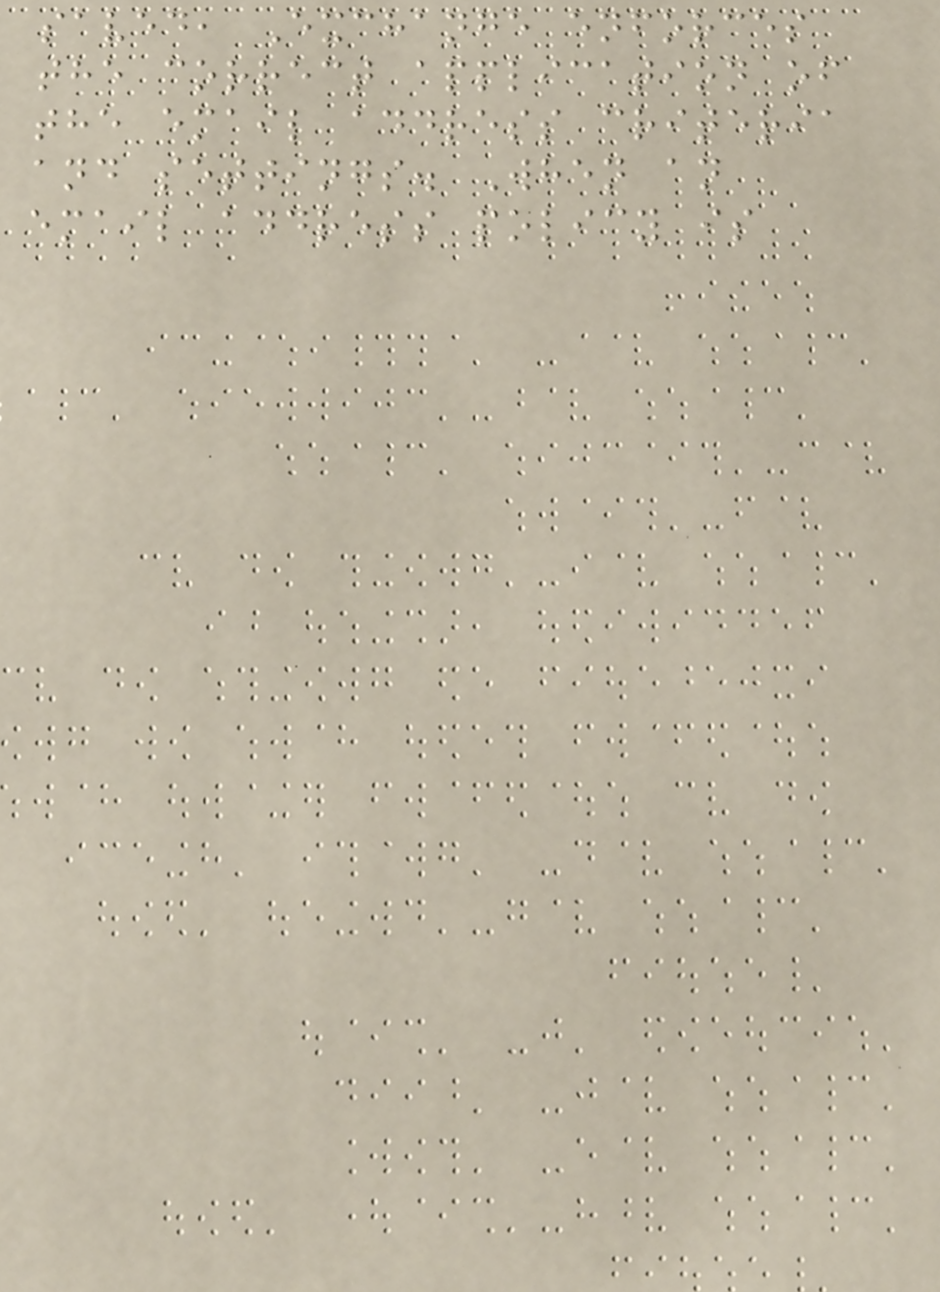saved, Exchange enforces
the correct application of
the email address criteria
and settings. When an
email address policy is
